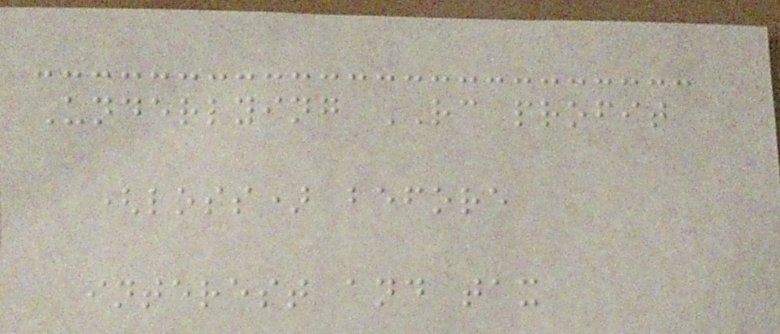Underlying RC profit
(loss) before
interest and tax
